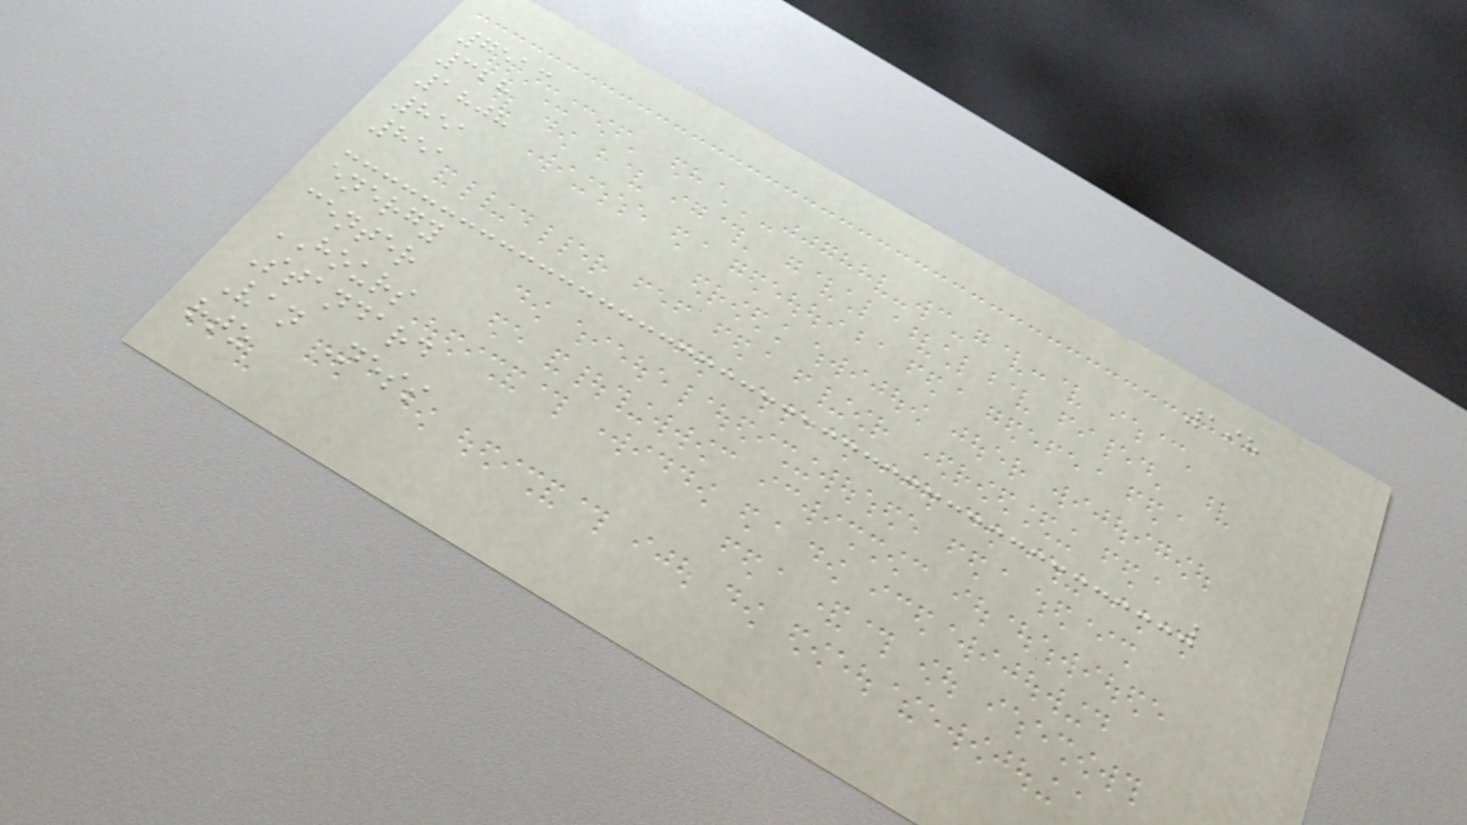198
7513
328
1808
851
851
energy
center
HOURS
Standard
Van Ness
rtz
